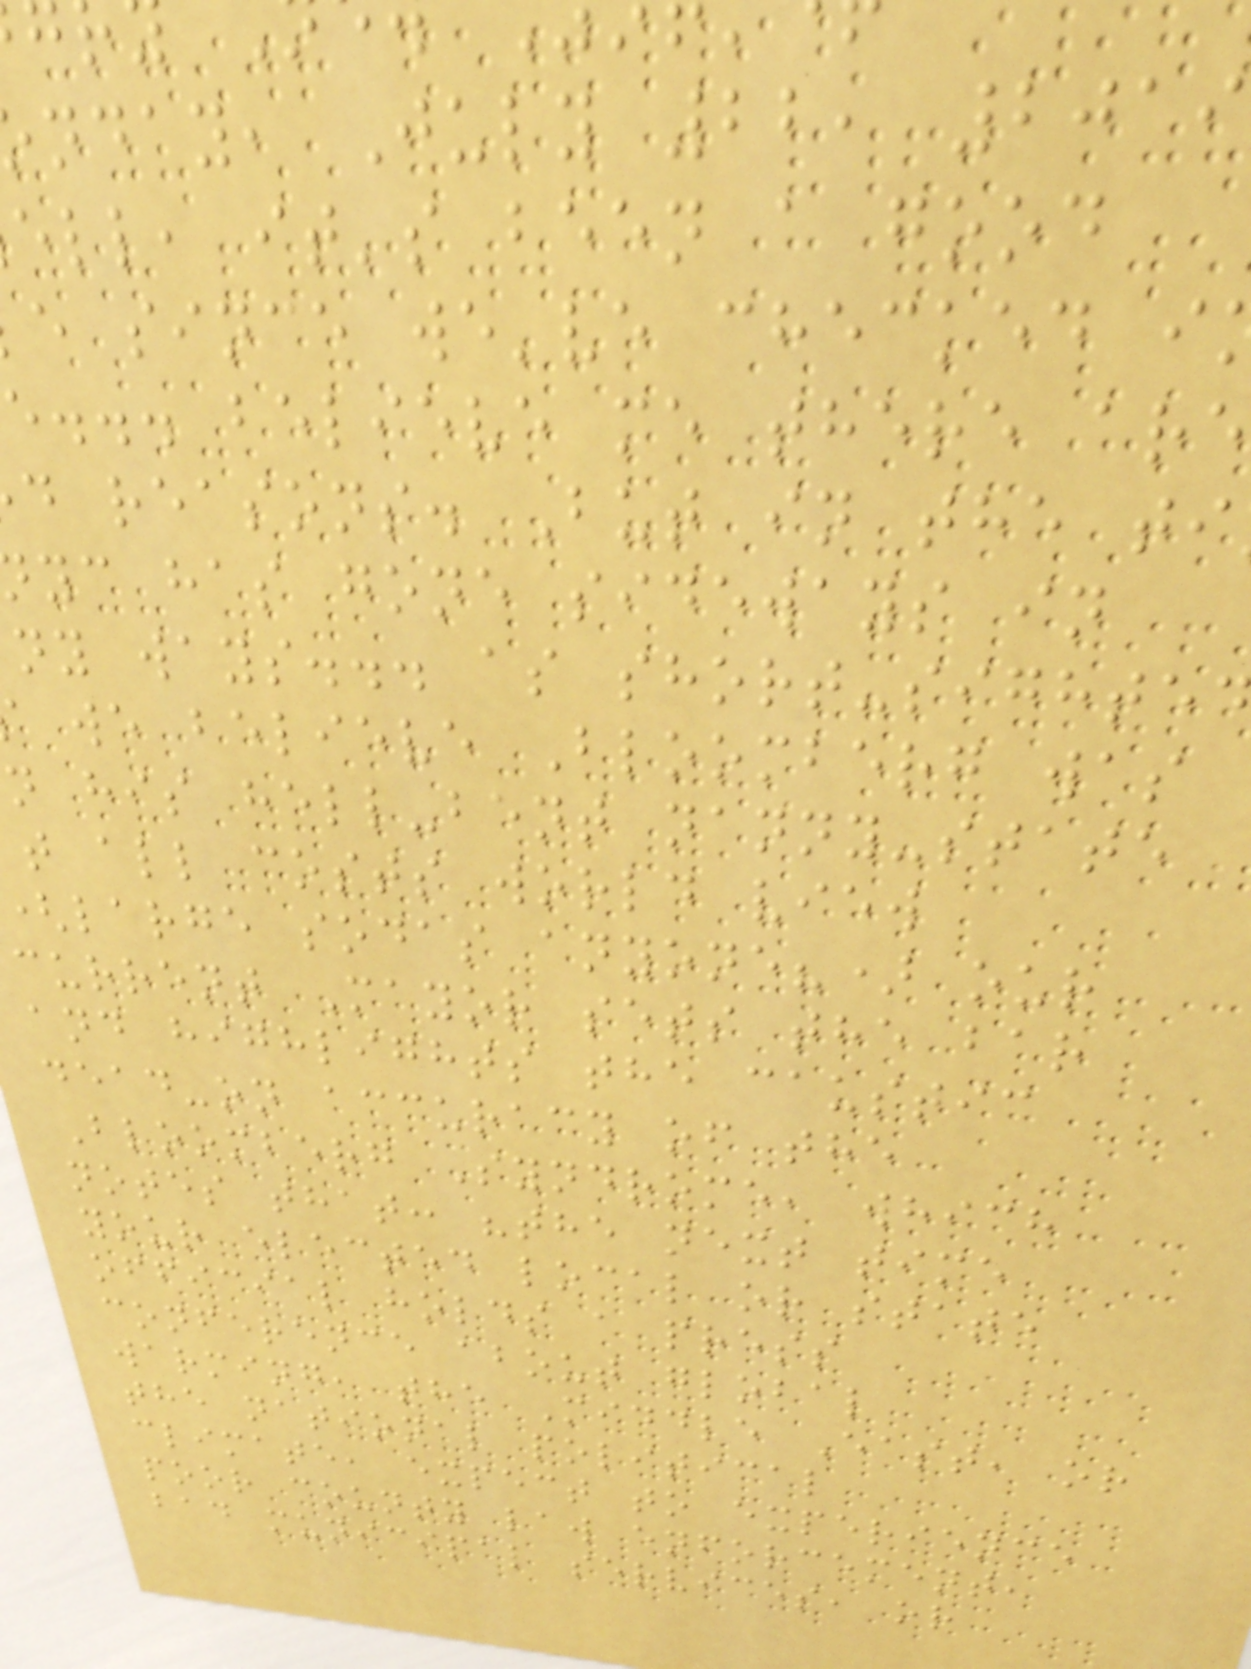nday, July 22, 2019
ell, it's been a good
e since we've checked i
e... believe me there are
d reasons. But in the ti
yc has gone sideways in
ny ways... as short-sighte
we believe Bloomberg was
n his hell-bent nanny-state
t all costs world view
large sodas anyone?) our
current Mayor sets the bar
and highlights the caustic
dead-on accuracy of the
Bloomberg Syndrome, which
notes that: "the next time
your elected local or state
official holds a press
conference about global
warming, the Middle East, or
the national political
climate, expect to experience
poor county law enforcement,
bad municipal services, or
